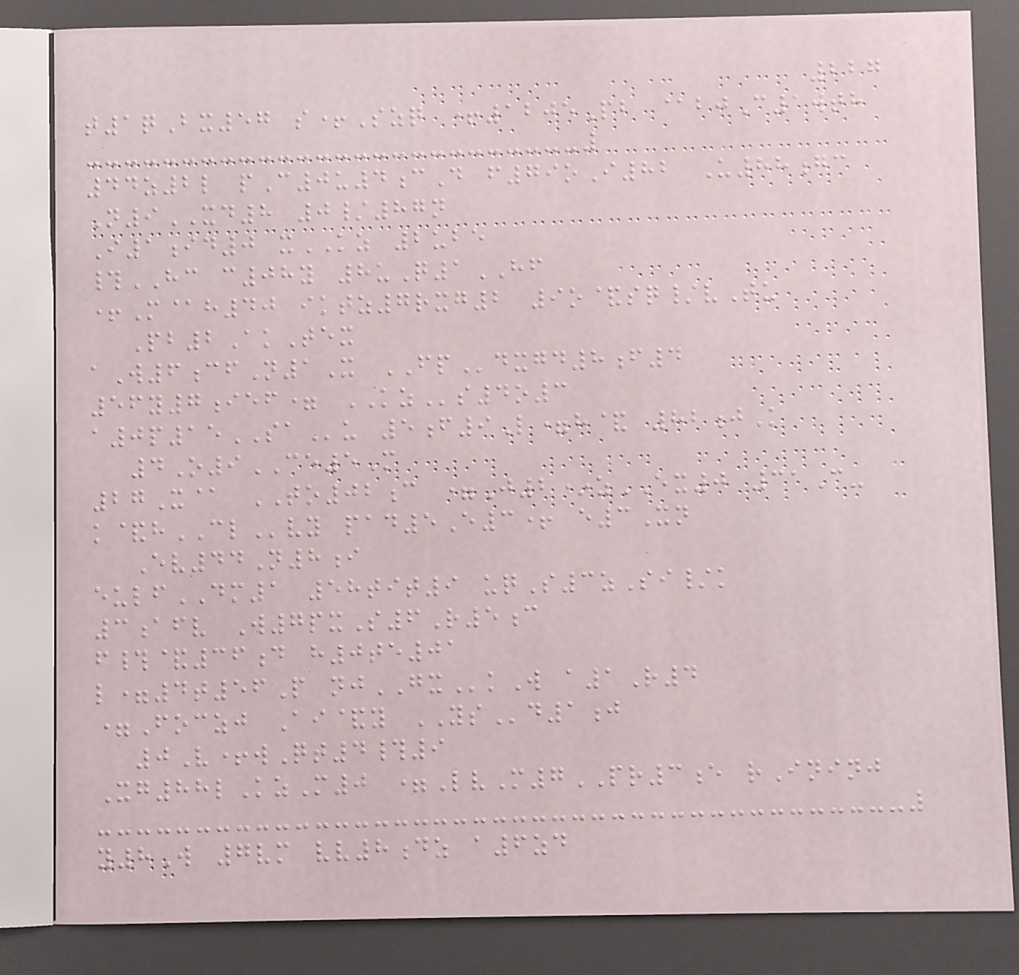227
t1qBx57 s+Szq +1205Pb @bjC1wth
44z2l pC0u4cD f79oI82 U88gc
N9XD8 0/87n
I1id0 xKZ 2ube
#HC c08y 8uQ1HF
+M@h40 iktz7rxg2 9o&sq/vTu
Pb2AkTex
aW6cfN1X FPdxgd8f4
56y7ief= KZs4o3
a0p15SAu 5f9L=h& 82jK
4O9CE5M
27X@ TO02c =J2*zEX0 31C-
k&hCLvy pad5E3+ e3Xn
Ev44N8i
eulfDM1 58tit9 uqS3zSi/k
3afv W7pxS6R5c
f#&36d h0te01
l=4t56P njGXkW a1R4
=Foczj Ai&y YSd1j
0V+wQt4#9
Xg88lKzM0 =LvM7PR3e rIninj
y8W 7vm vv8dz a6zd
